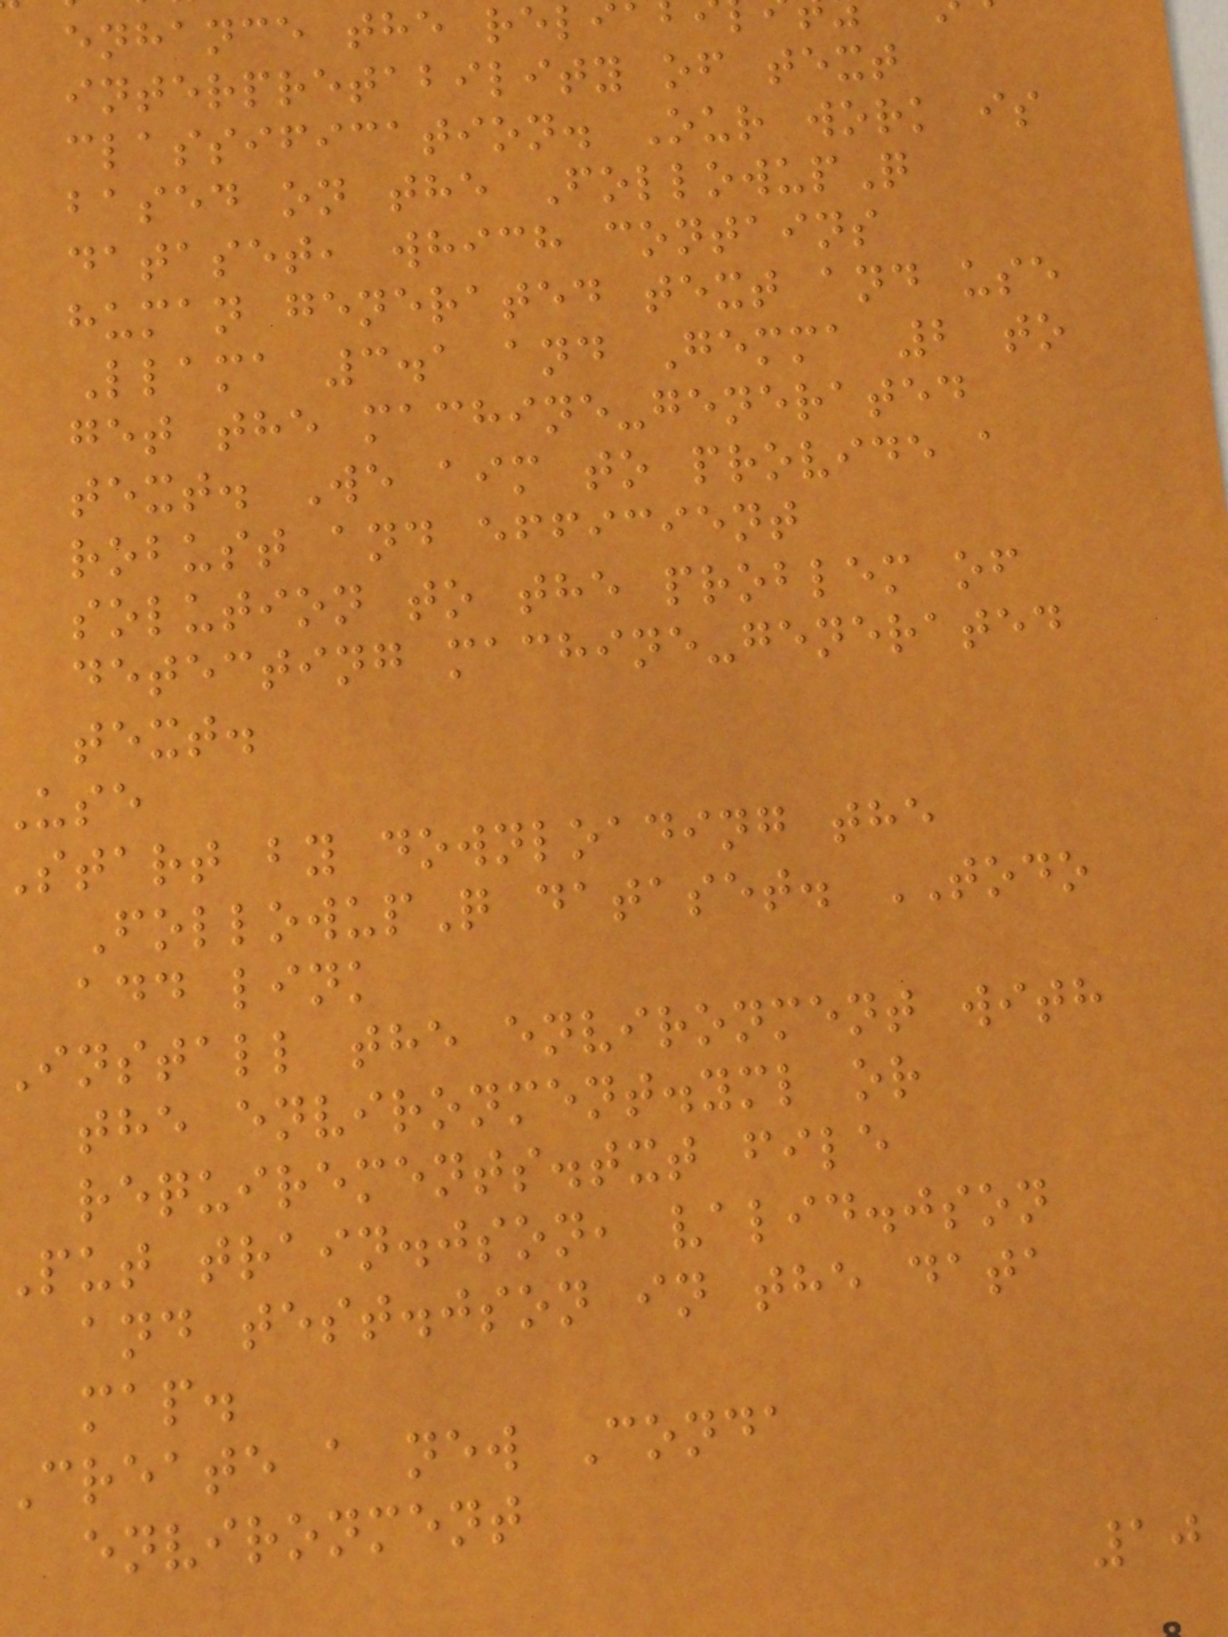enhance the reli
interpretability of text
classification. Our work is
based on the FollowupQ
dataset, which contains
human generated text and use
Llama 3.1 and Gemma 2 to
get the machine-generated
text. We aim to provide a
robust and efficient
solution to the problem of
detecting machine-generated
text.
start by downloading the
FollowupQ dataset. TODO
add link
install the environment with
the environment.yml or
requirements.txt file
put train.json, valid.json
and test.json in the data
map.
create a new Conda
environment
10
